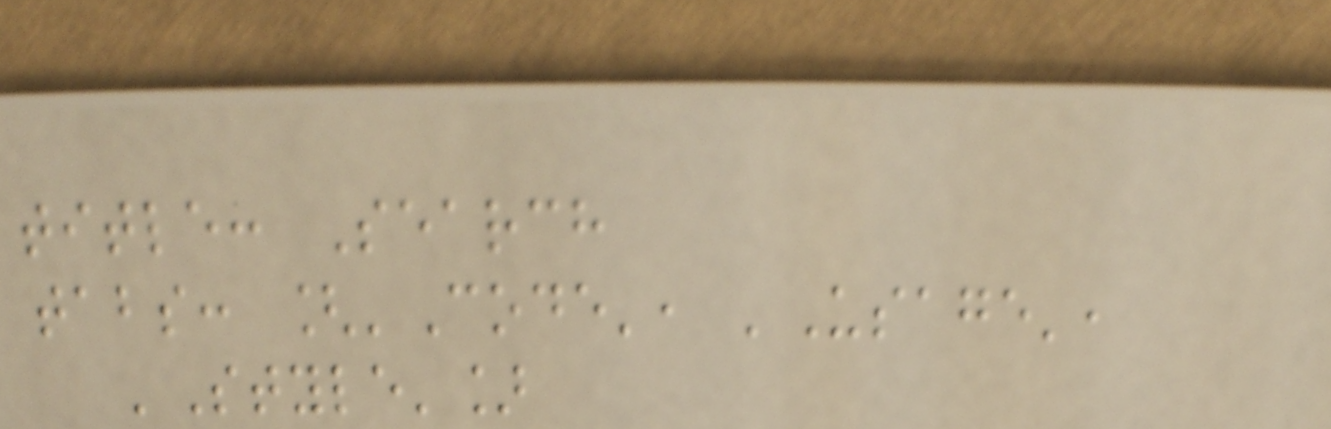title: Search
tabs: ['Code', 'Usage',
'Style']
